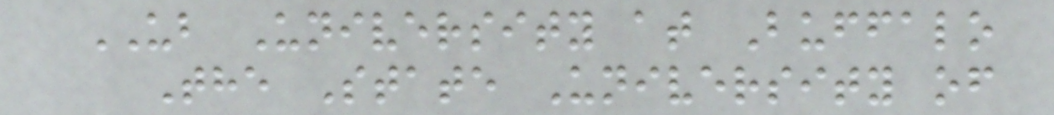UB University at Buffalo
The State University of
